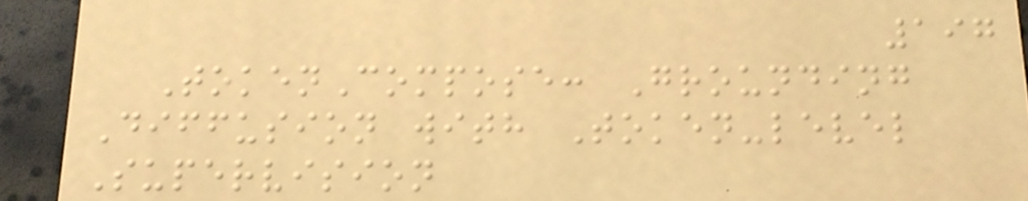197
TokenCompose: Grounding
Diffusion with Token-level
Supervision
